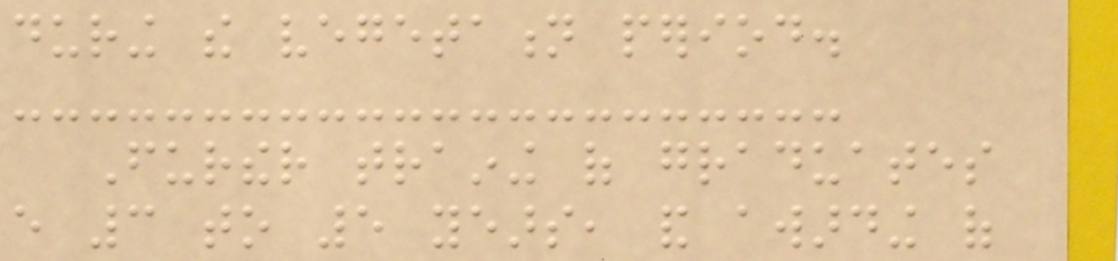during the vegetation period.
Further training of graduates
every 3 to 5 years, and awarding of
